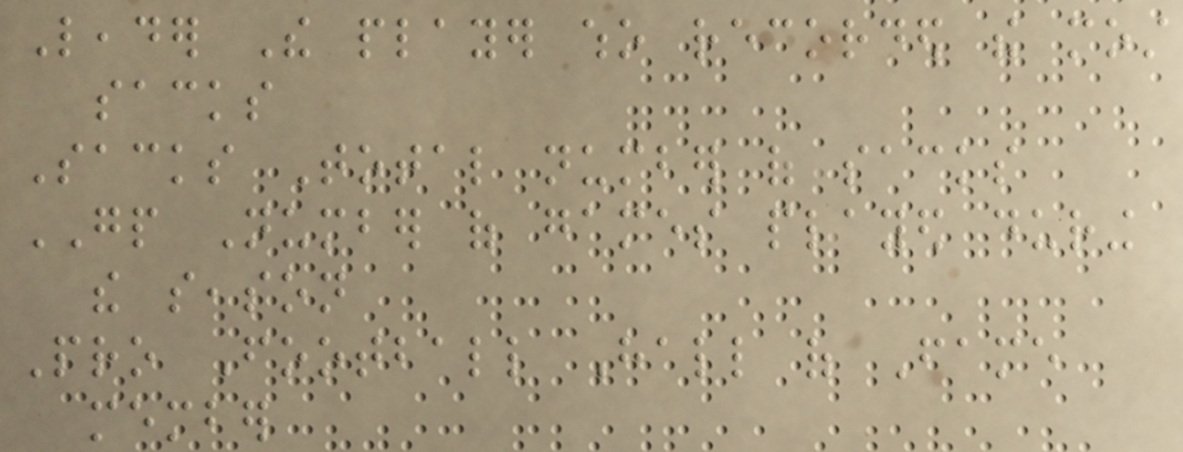Leader The player who recorded the most
sacks
Sacks Total number of sacks
GP Number of games played during
the season
Pro Football Hall of Fame
member
